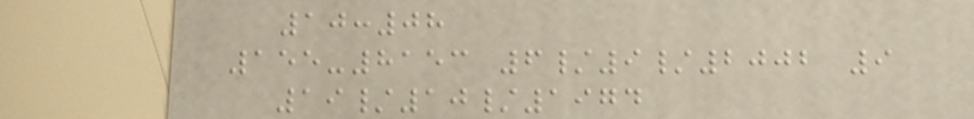10:08
155-8153 6/9/2002 9
19/10/1974
